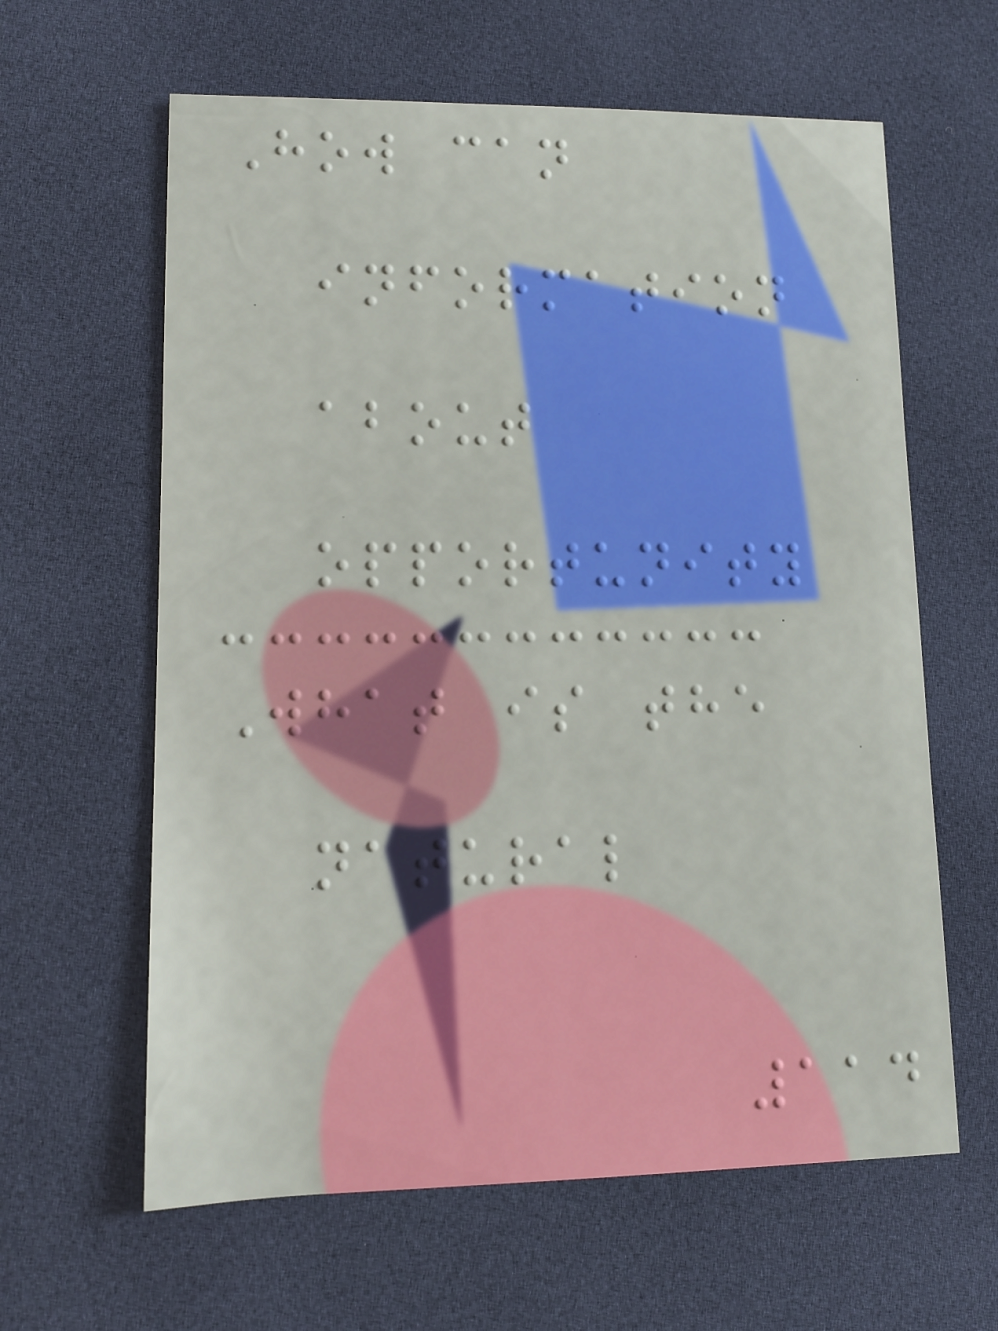How can
information
about
opportunity
What is the
natural
114
